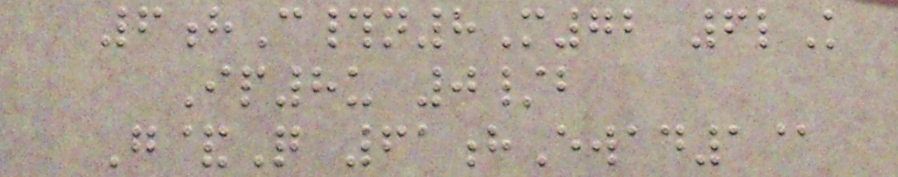6hC#n8M72 6lK
Ip8u 0/b
G&Q 61hEwad1@
